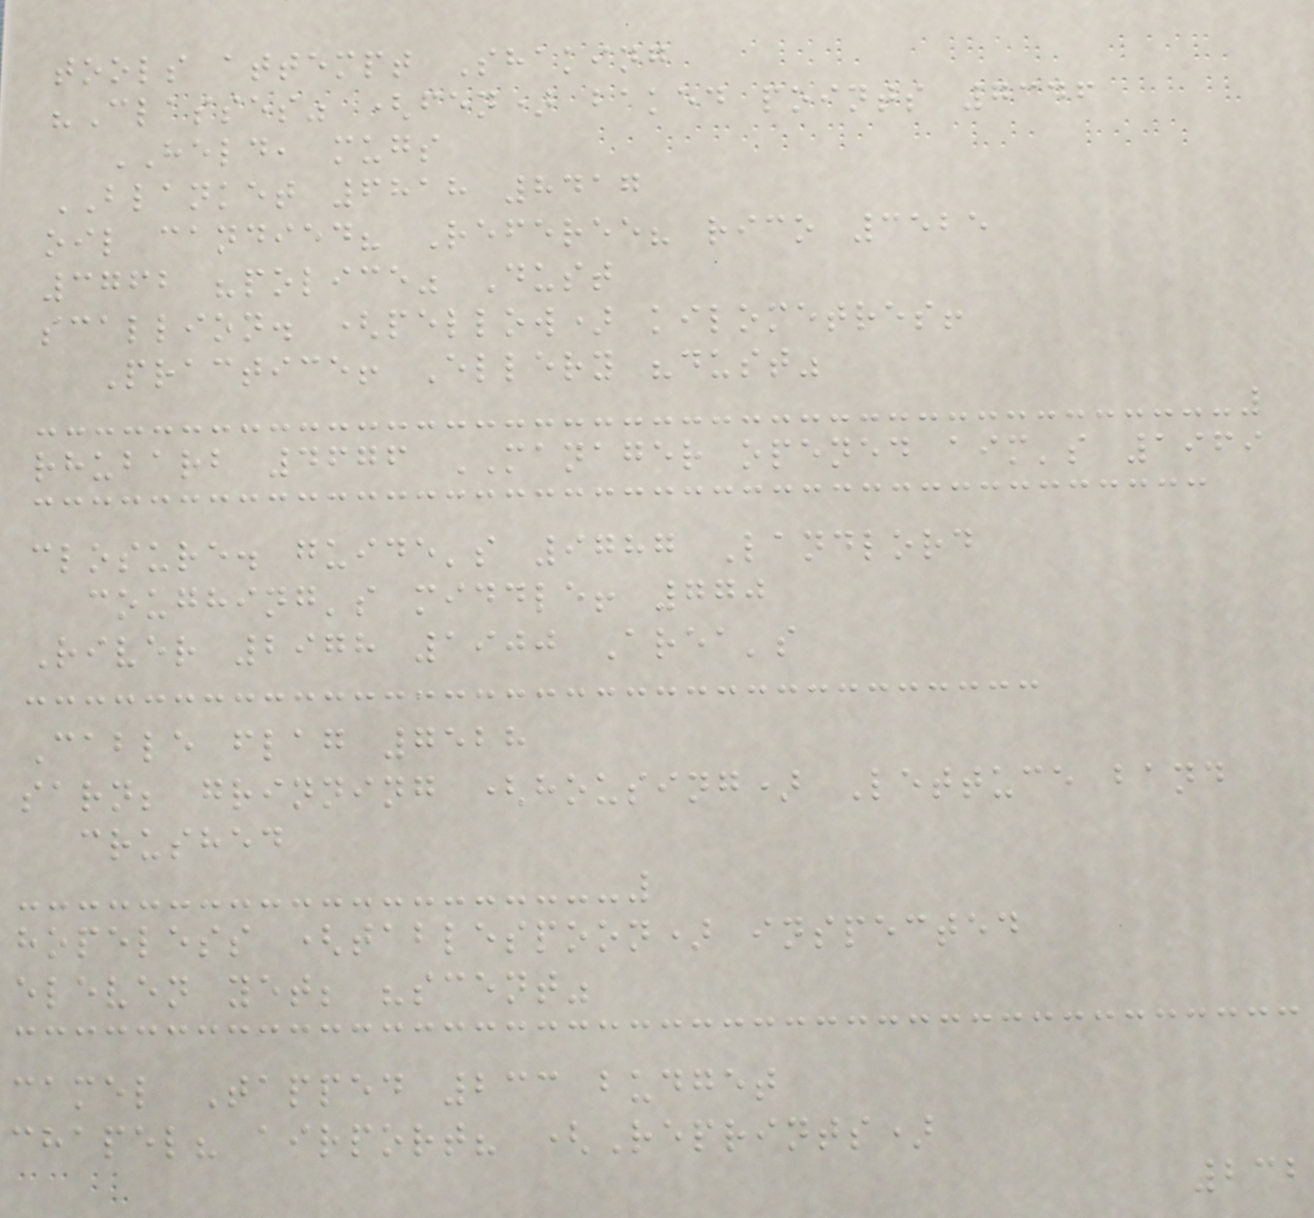tools attempt Shaking
"Classes" (fen) baked points 7346
HELD, mugs
BLANKET 6818 8417
oil candied? Referee? rico 3525
3762 "police" Dust
scallion. (pellow) kilometres!
Practice! Ellery "dust"
rhubarb 4676 MANAGER opened aim's 1969
closure. guide's 9787 Landlord
coughing's middle! 770
River 2978 1900 Area's
Cable flag 7528
sarn; grinning (housing) Lettuce band
crushed
hopeless (tablespoon) inspected
eleven yet; "scent"
camel Tapped 233 budget
chapel? airport? (Reprints)
232
